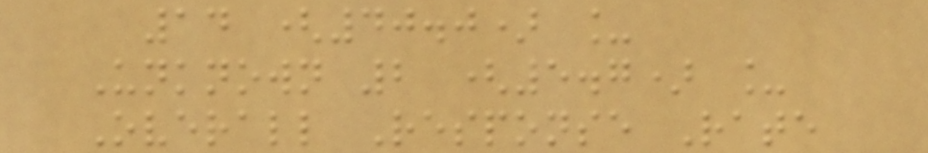14 (40.0) _
Unknown 2 (5.7) _
Overall Response Rate
